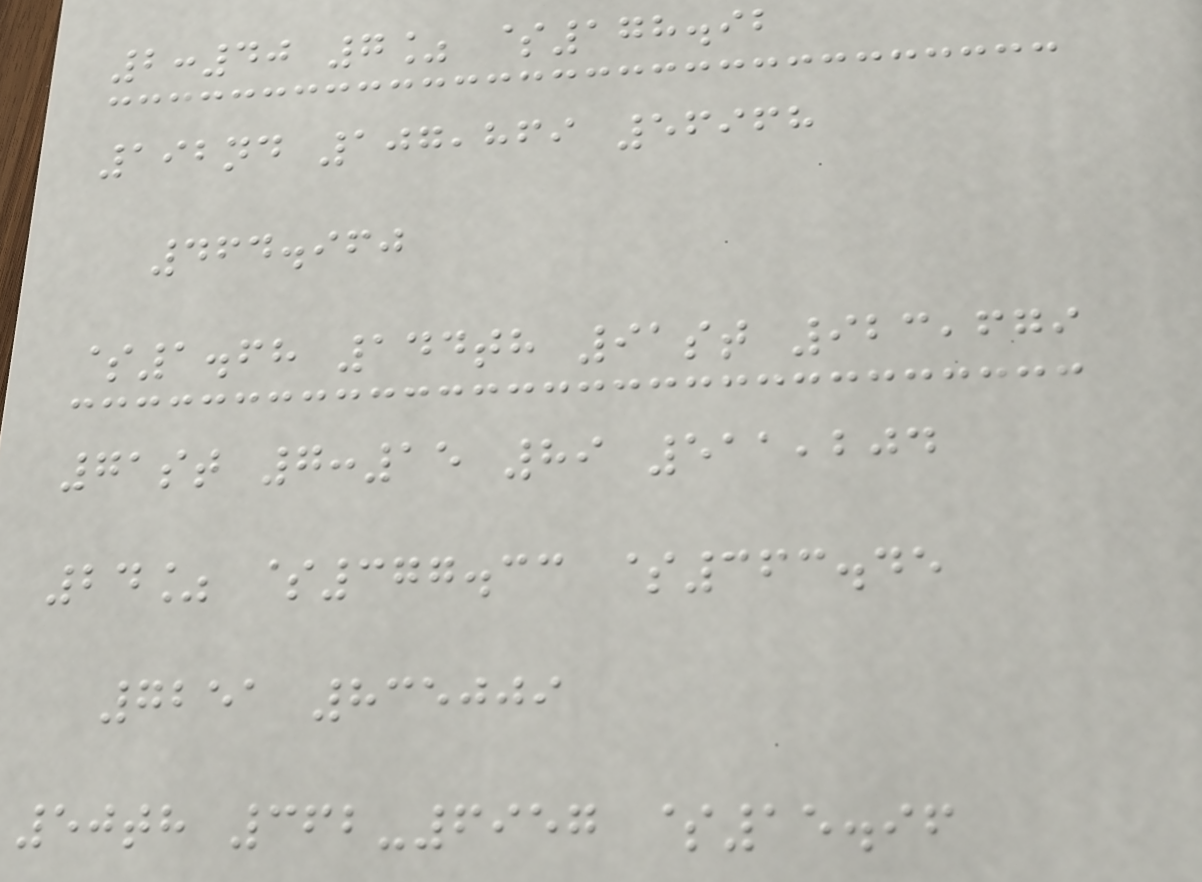2:40 7% $178.92
192nd 107,869 56968
464.960
$1.68 144th 91st 923,679
71st 7:15 89 511,204
24% $377.33 $363.45
7251 835009
50th 362-6957 $15.96
